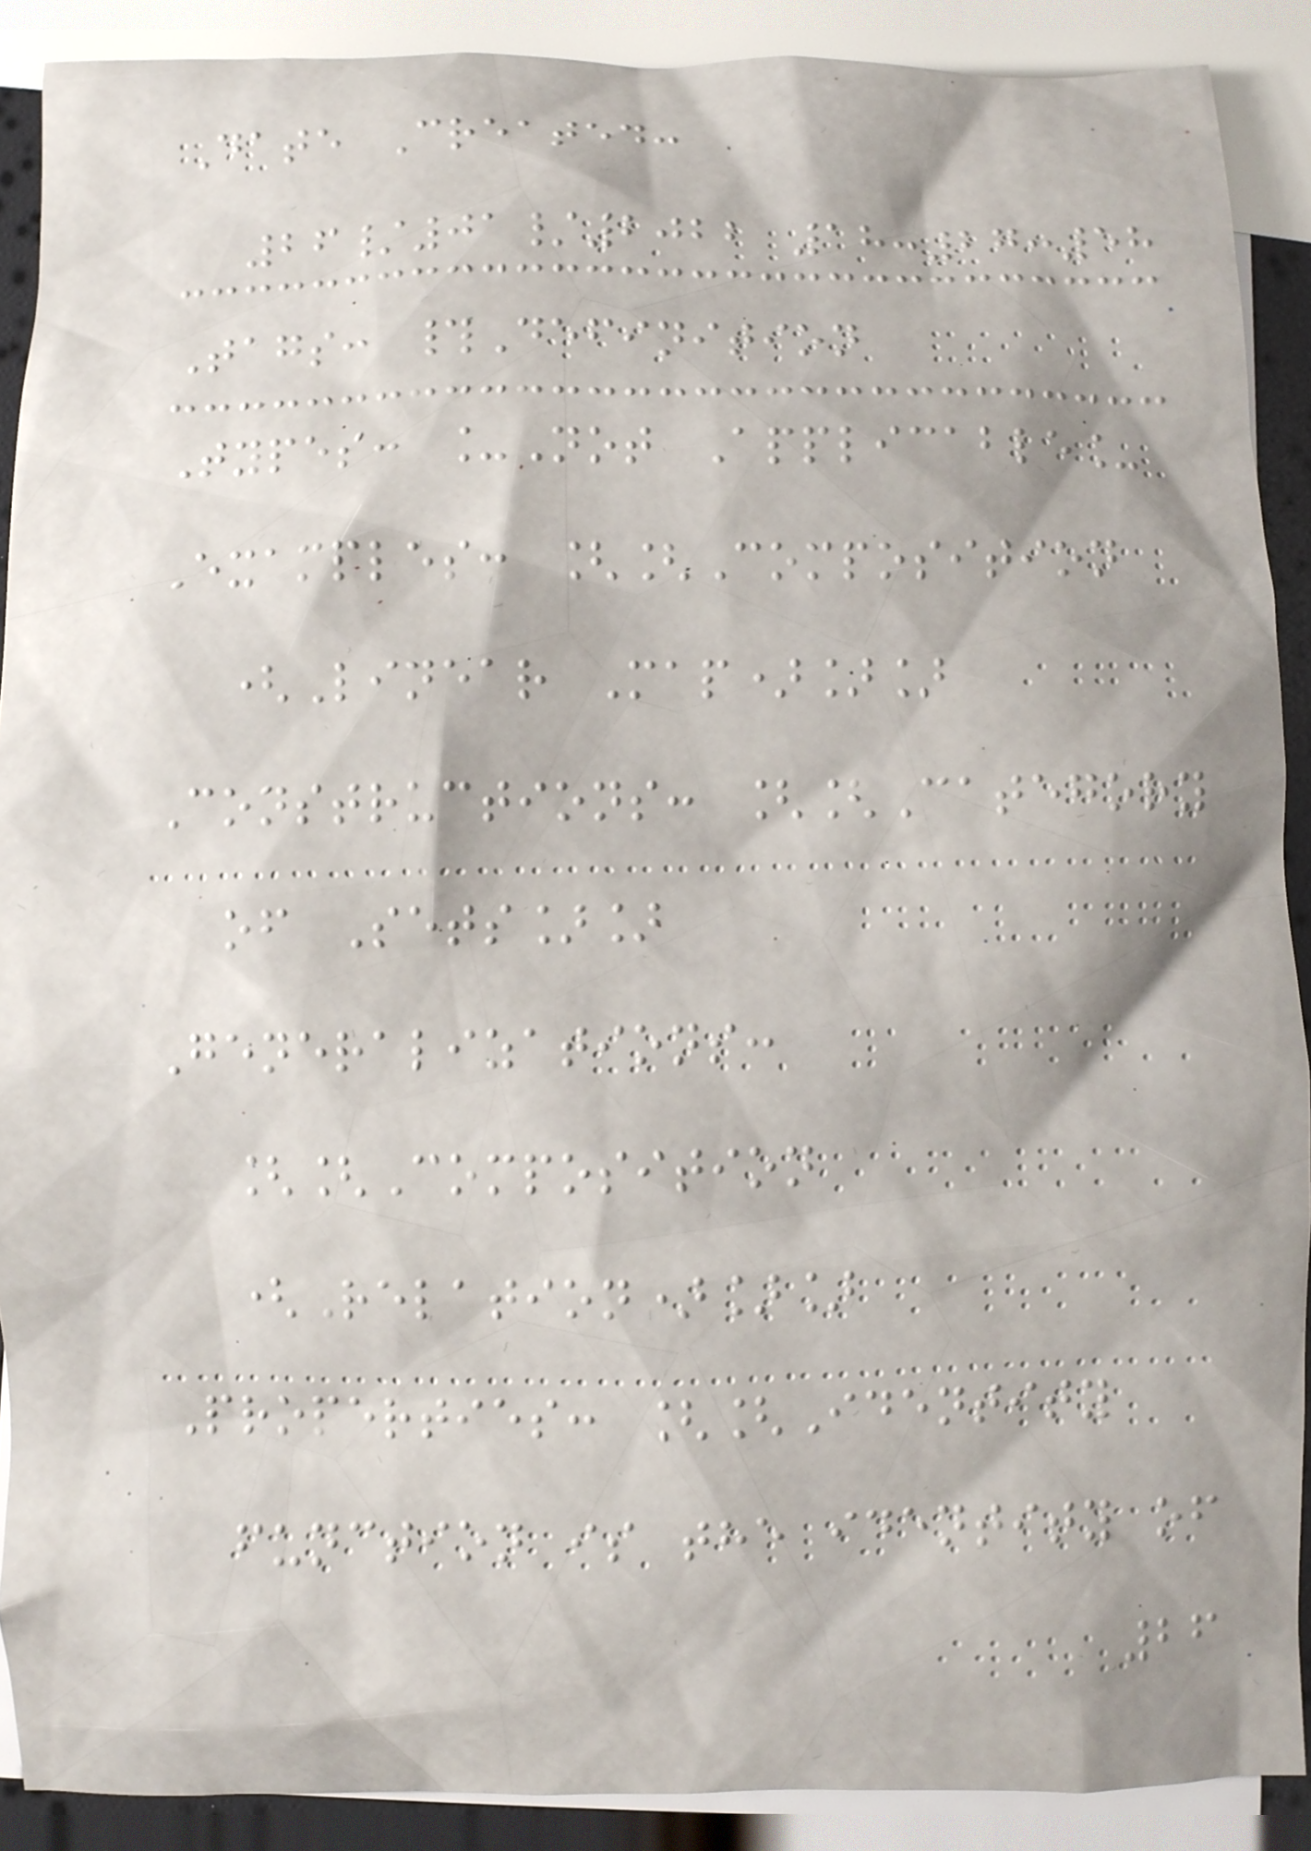Date Created:
26/01/2022 18:27:58
Tags: #Definition
Types: _Not Applicable_
Examples: [[Composition
(Linear Map)]]
Constructions: [[Category
of Sets]]
Generalizations:
[[Composition
(Relation)]]
Properties: [[Identity
function is the identity of
26
